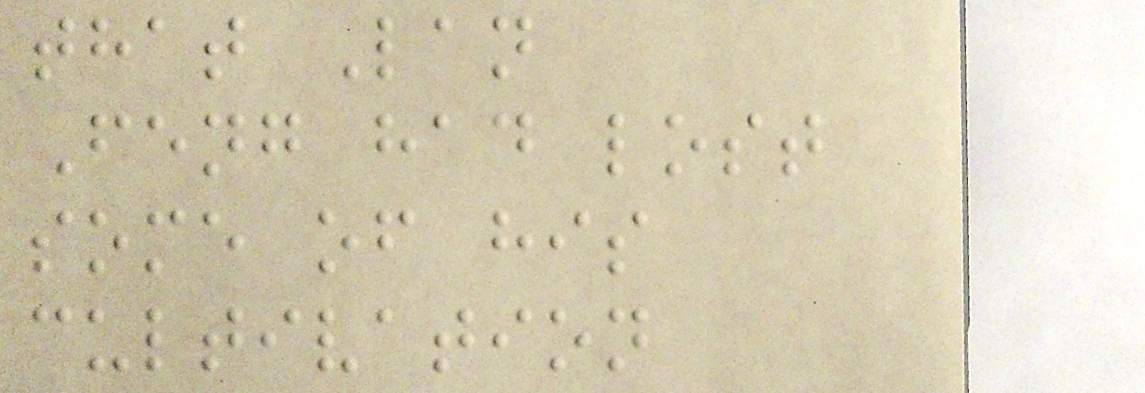that Lan
Feng had lost
some of his
cultivation
